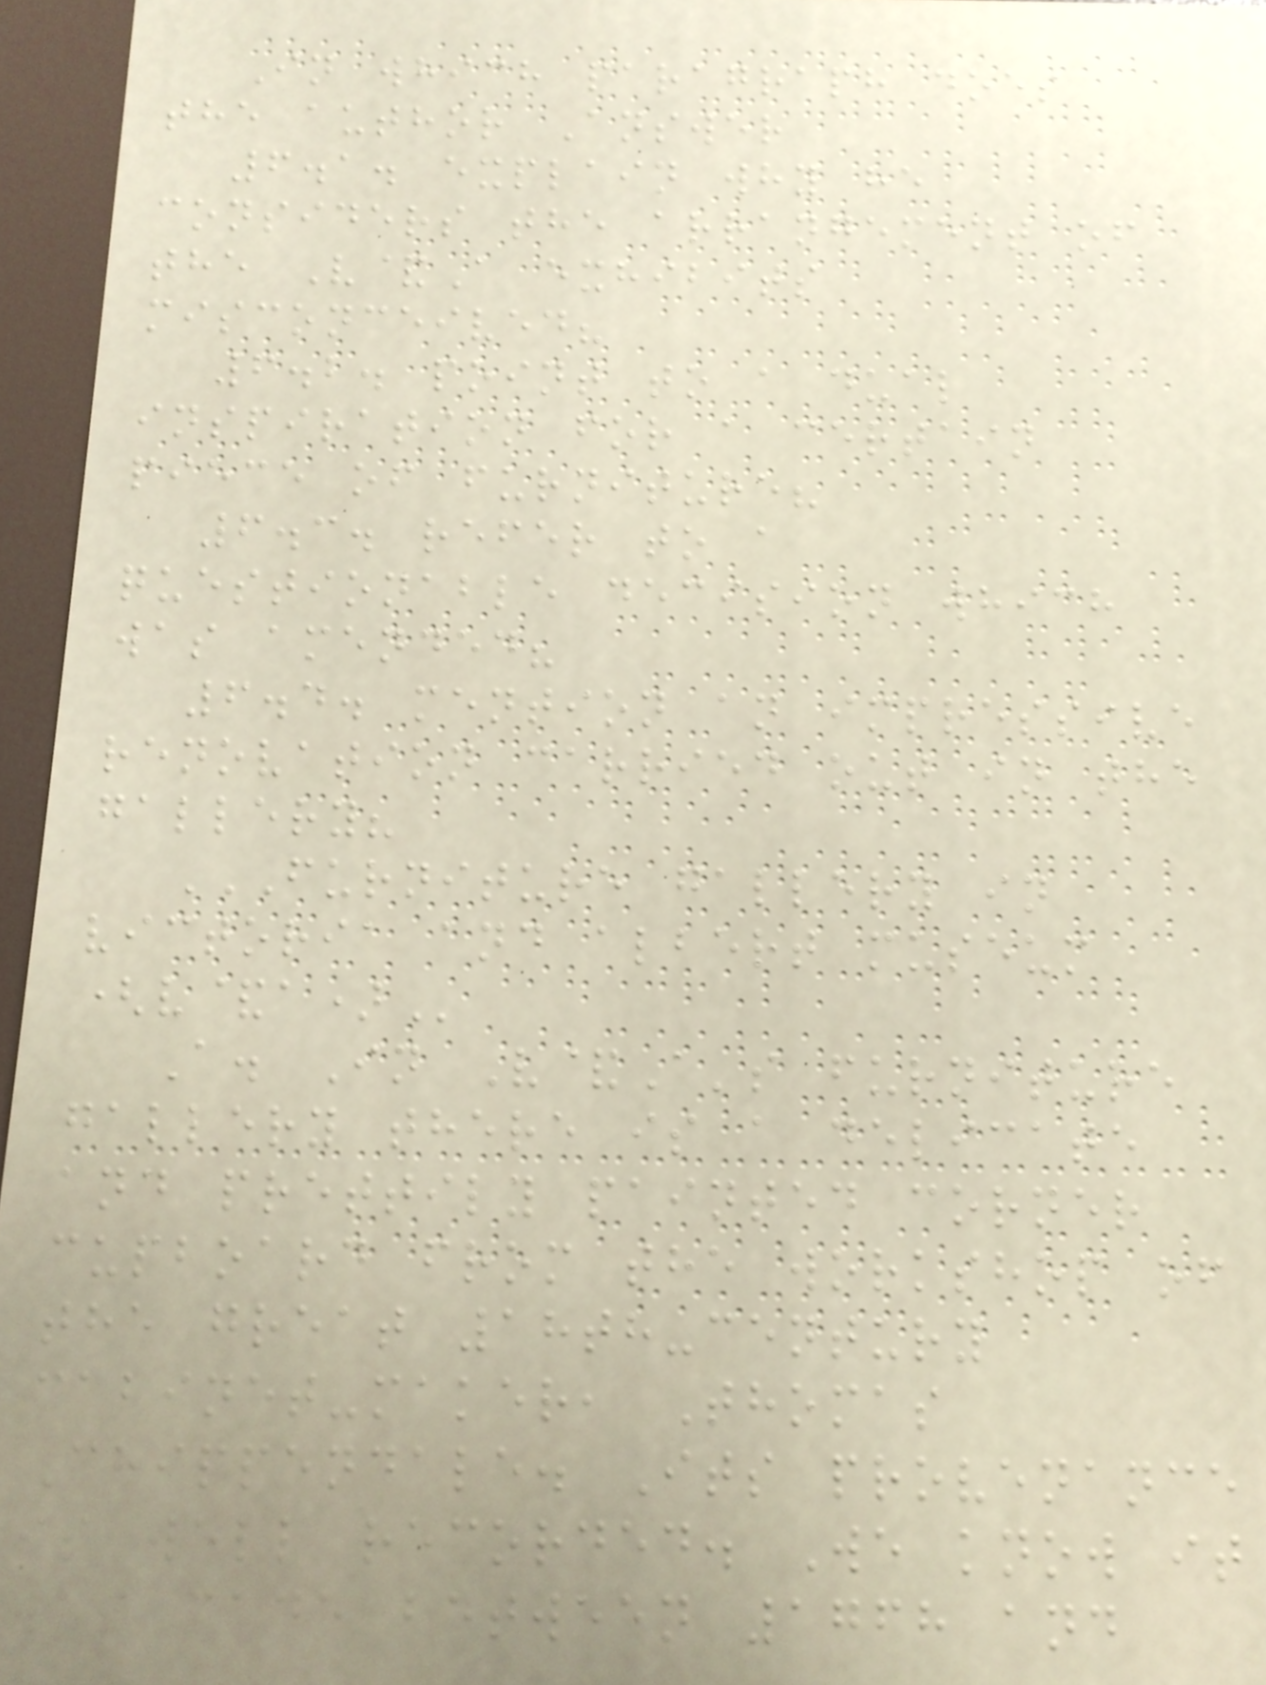In which paragraph does
the author Answer
6.1. explain why he
considers the arrangement of
the V&A exhibits
misconceived?
6.2. point to a dual
inspiration for a certain
piece of furniture?
6.3. refer to a
questionable decision which
was amended?
6.4. mention an impressive
renovation carried out in the
gallery?
FURNITURE GALLERY IN
VICTORIA AND ALBERT MUSEUM
(V&A)
A. In V&A's furniture
gallery there is a delicate
and prettily painted corner
cupboard from the workshop of
the great 18th-century
cabinet-maker, Thomas
Chippendale. Its provenance
is well recorded. We know it
was made between 1768 and
